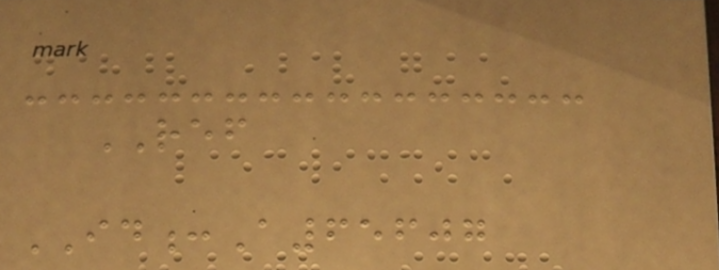REF
ID:A65607
